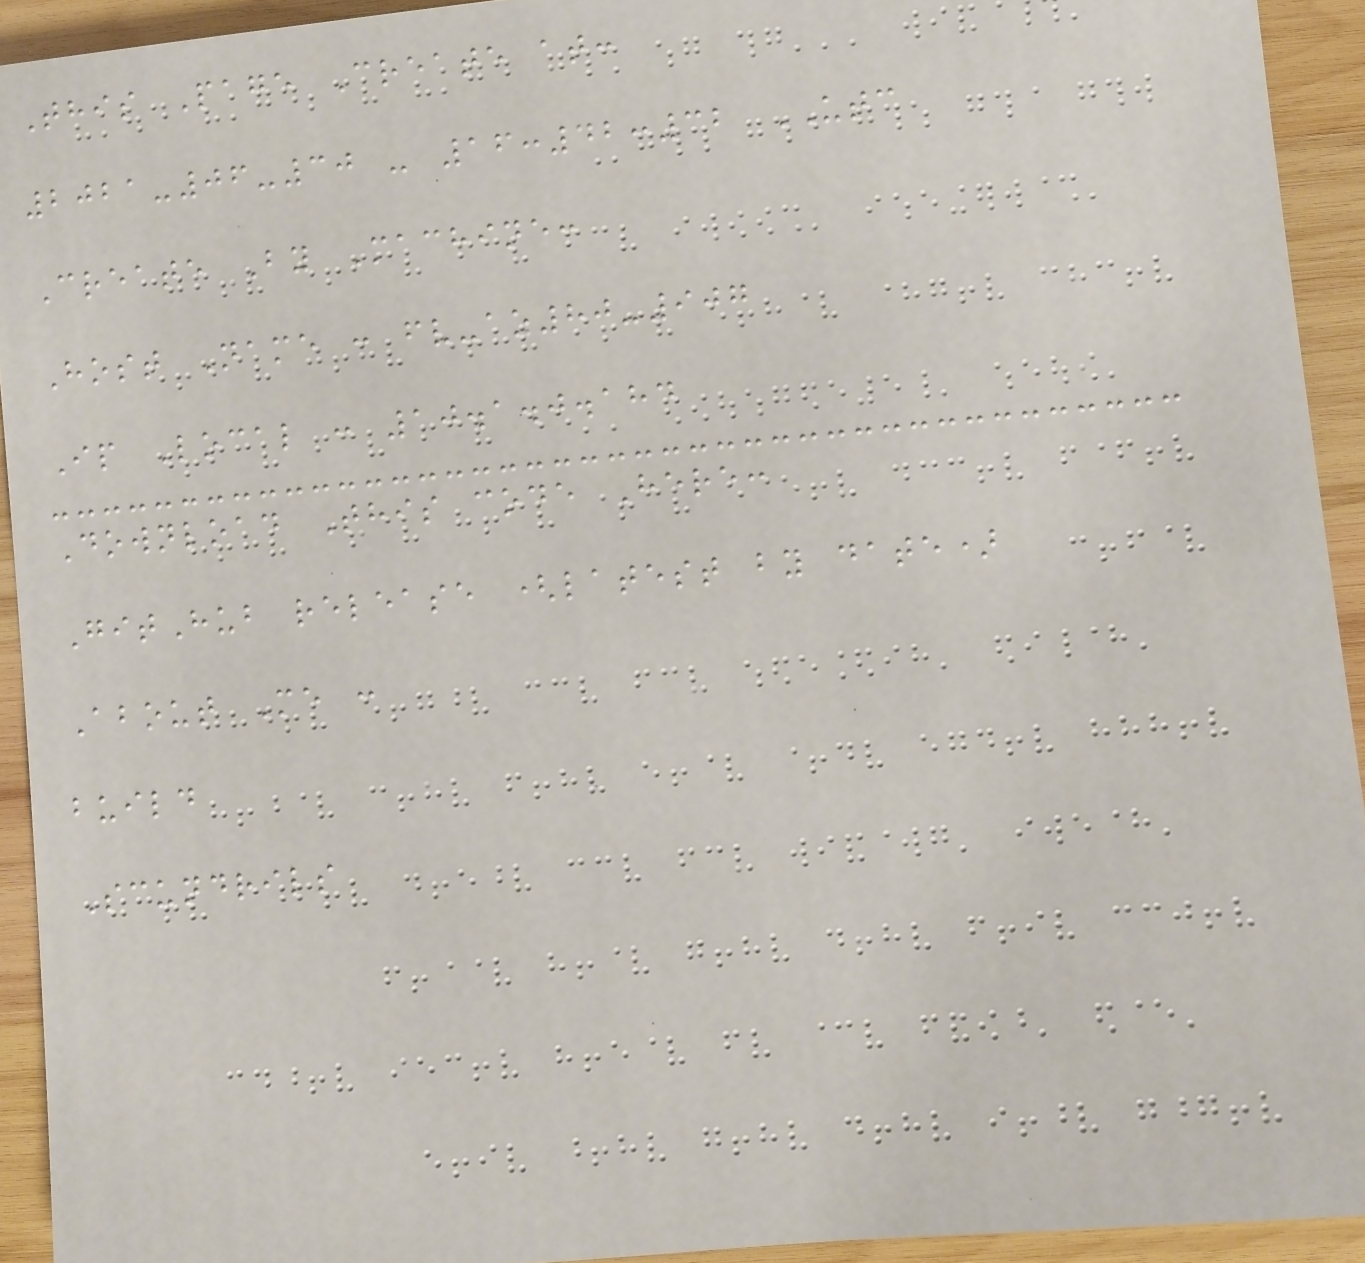This Page Create at:
2021-06-30 - 16:42:32 UTC
Create By Machine:
Host Name : fv-az80-907
Ip Local : 10.1.0.184
Download This code Here:
GitHub release (latest by date)
About Me :
build
Scundrils
